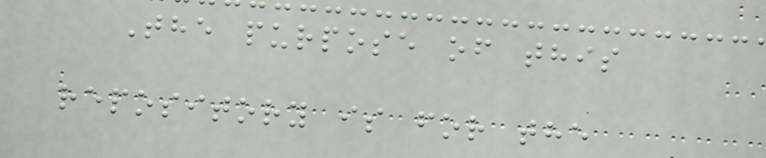The purpose of this
repository is for the
